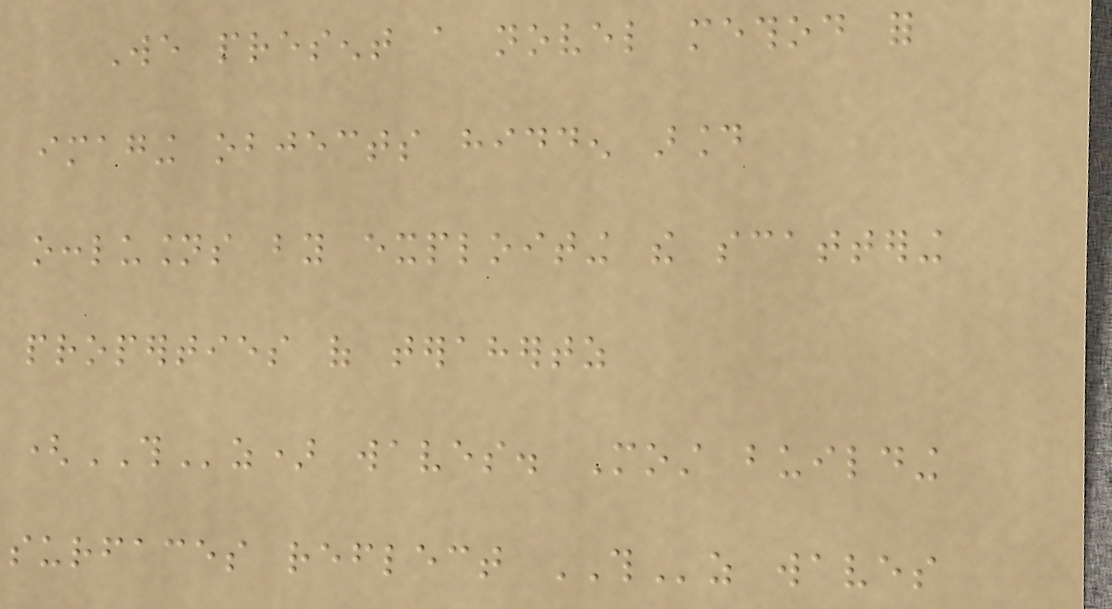We present a novel method for
imaging objects hidden around
occlusions by exploiting the scattering
properties of terahertz
(THz) waves. Most building
surfaces reflect THz waves
